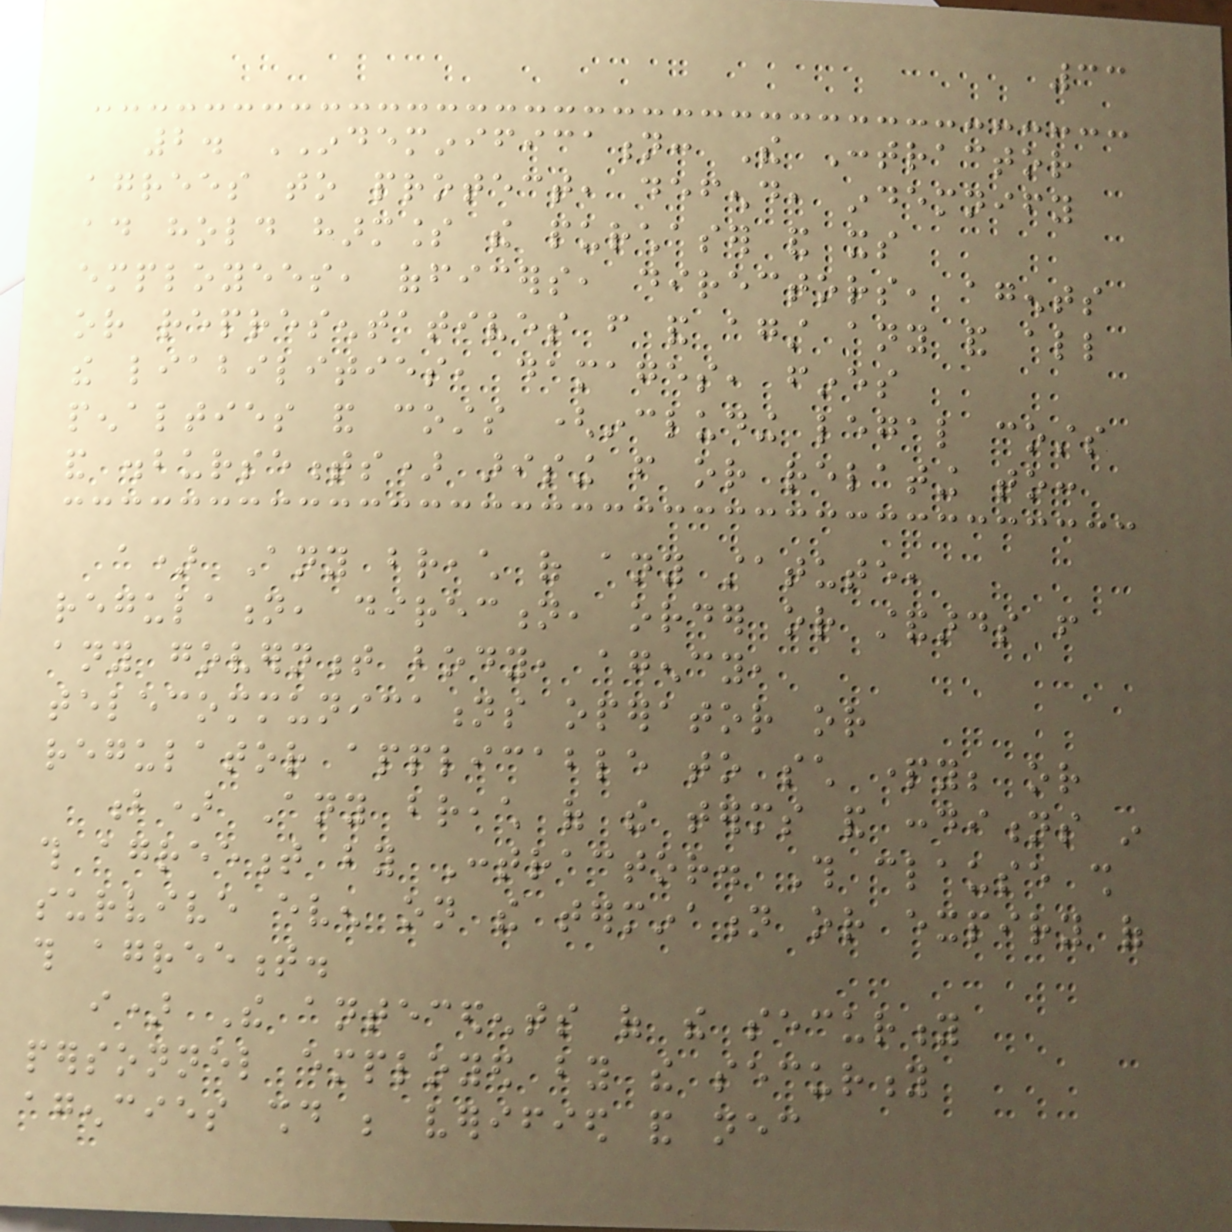33
2. INDEMINIFICATION: The Contractor
agrees to protect, defend, indemnify
ad hold harmless the purchaser and its
employees, officers, directors, agents
or representatives from and against any and all
the liabilities, damages, fines
penalties and costs (including legal costs
and disbursements) arising from or relating to:
a) Any breach of any statute,
regulation, direction, order or standards from
any government body, agency,
telecommunications operator or
regulator applicable to such party; or
b) Any breach of the terms and conditions in
this agreement by Contractor. This clause shall
survive even on the termination or expiry of
this agreement.
i) The antecedents of the security
personnel employed by the security
agencies should be verified and necessary
